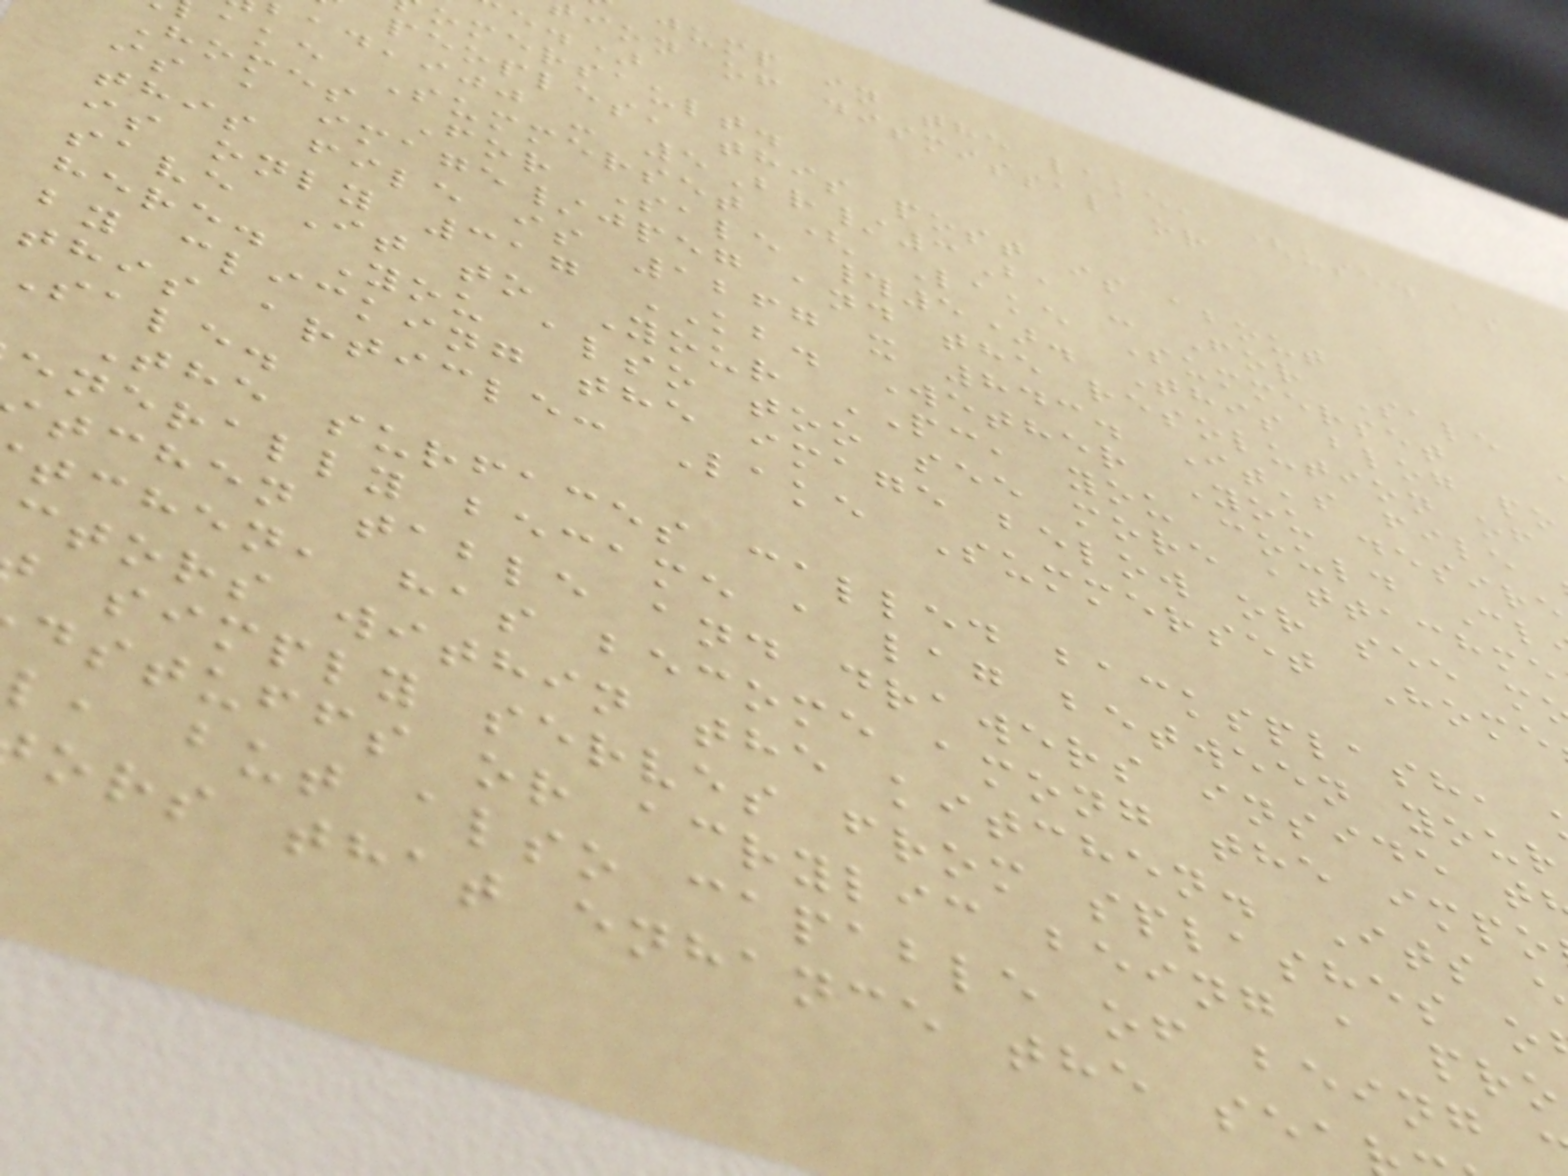jump in the lake, (used as
ion of dismissal or
e.)
omersault.
peoples, this post is about
,ijj - 5Br/3Ba - For Sale
ake Summerset ( Lake Summerset
Homes For Sale #5). This blog po
is a image/jpeg and the resolution of
this file is 1267 x 843. It's file
is only 317 KB. Wether You desire
save It to Your PC, you could Cl
here. You also too see more attachme
by clicking the image below or see m
this article: Lake Summerset Home
sale.
The surfaces called backsplash,
enerally became a lag between your
tchen table and drawers inside t
tchen, has become among the impo
ctors within the kitchen. Its
simply serves from splashes o
dstuffs or acrylic being a pro
l, but also capable of being
ors that enhance the sea
